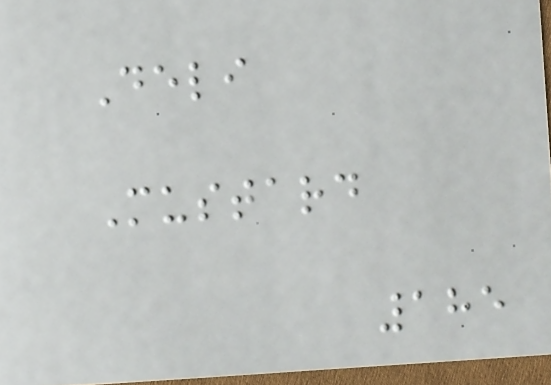Deli
Mustard
185
